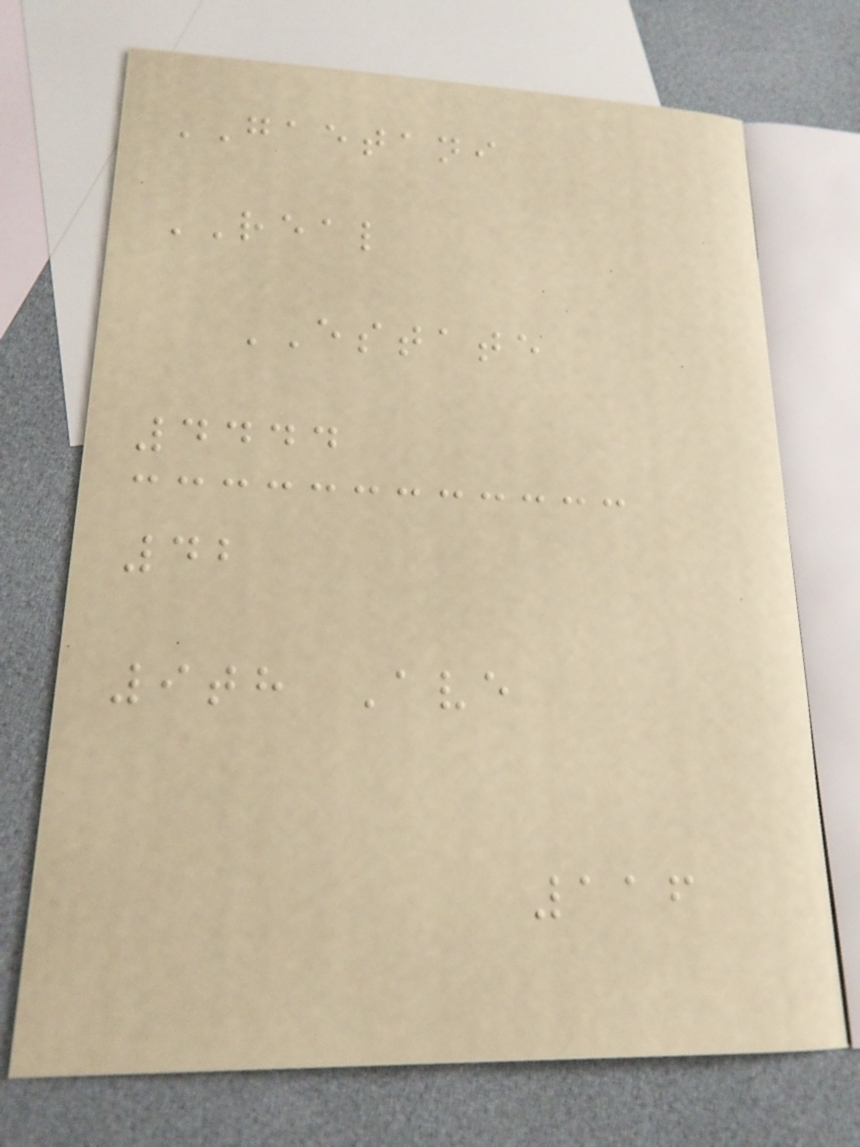GAETANI
REAL
ESTATE
4444
42
9th Ave
116
